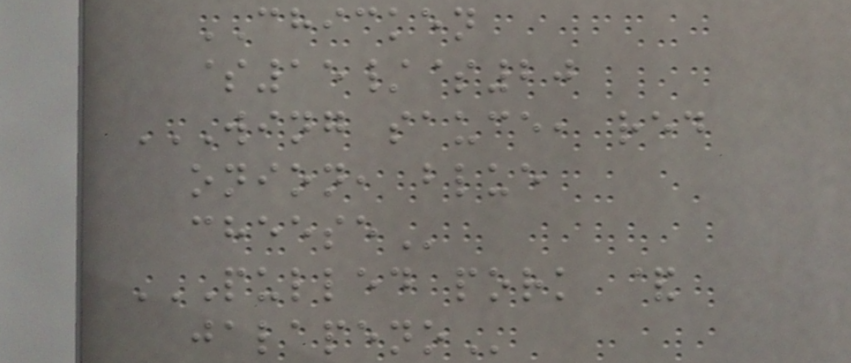CHICKEN
$15/$20
WING SAUCE, RED
ONION, BLUE
CHEESE
PULLED PORK &
JALAPENO
